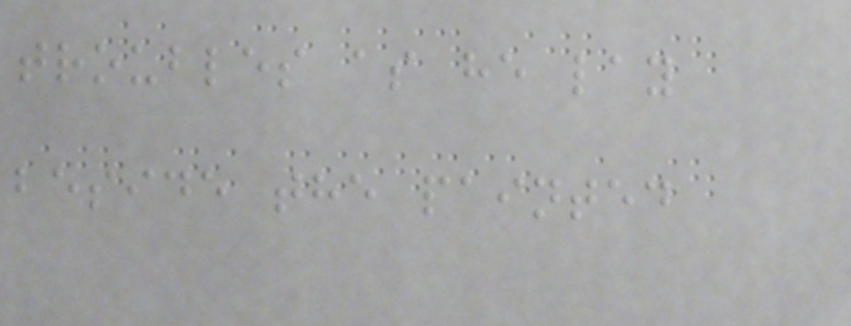troubles as he lay
beside the painted
